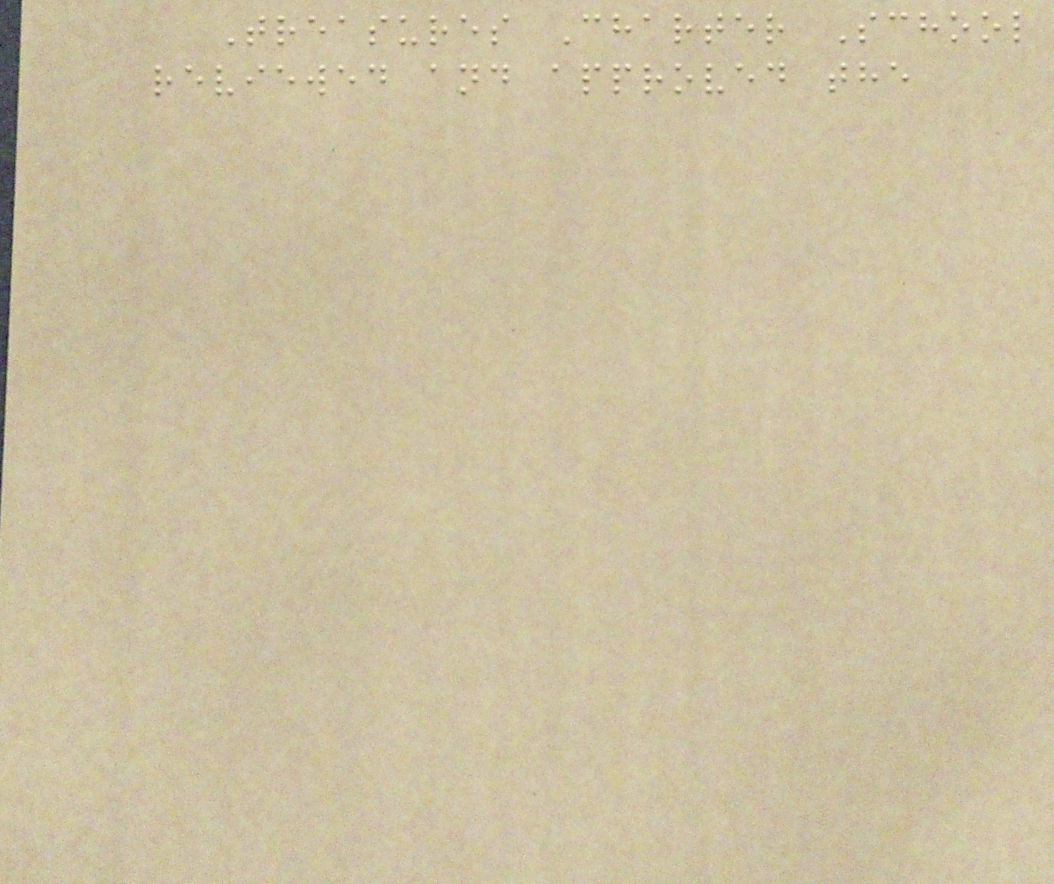Treasures Charter School
reviewed and approved the
